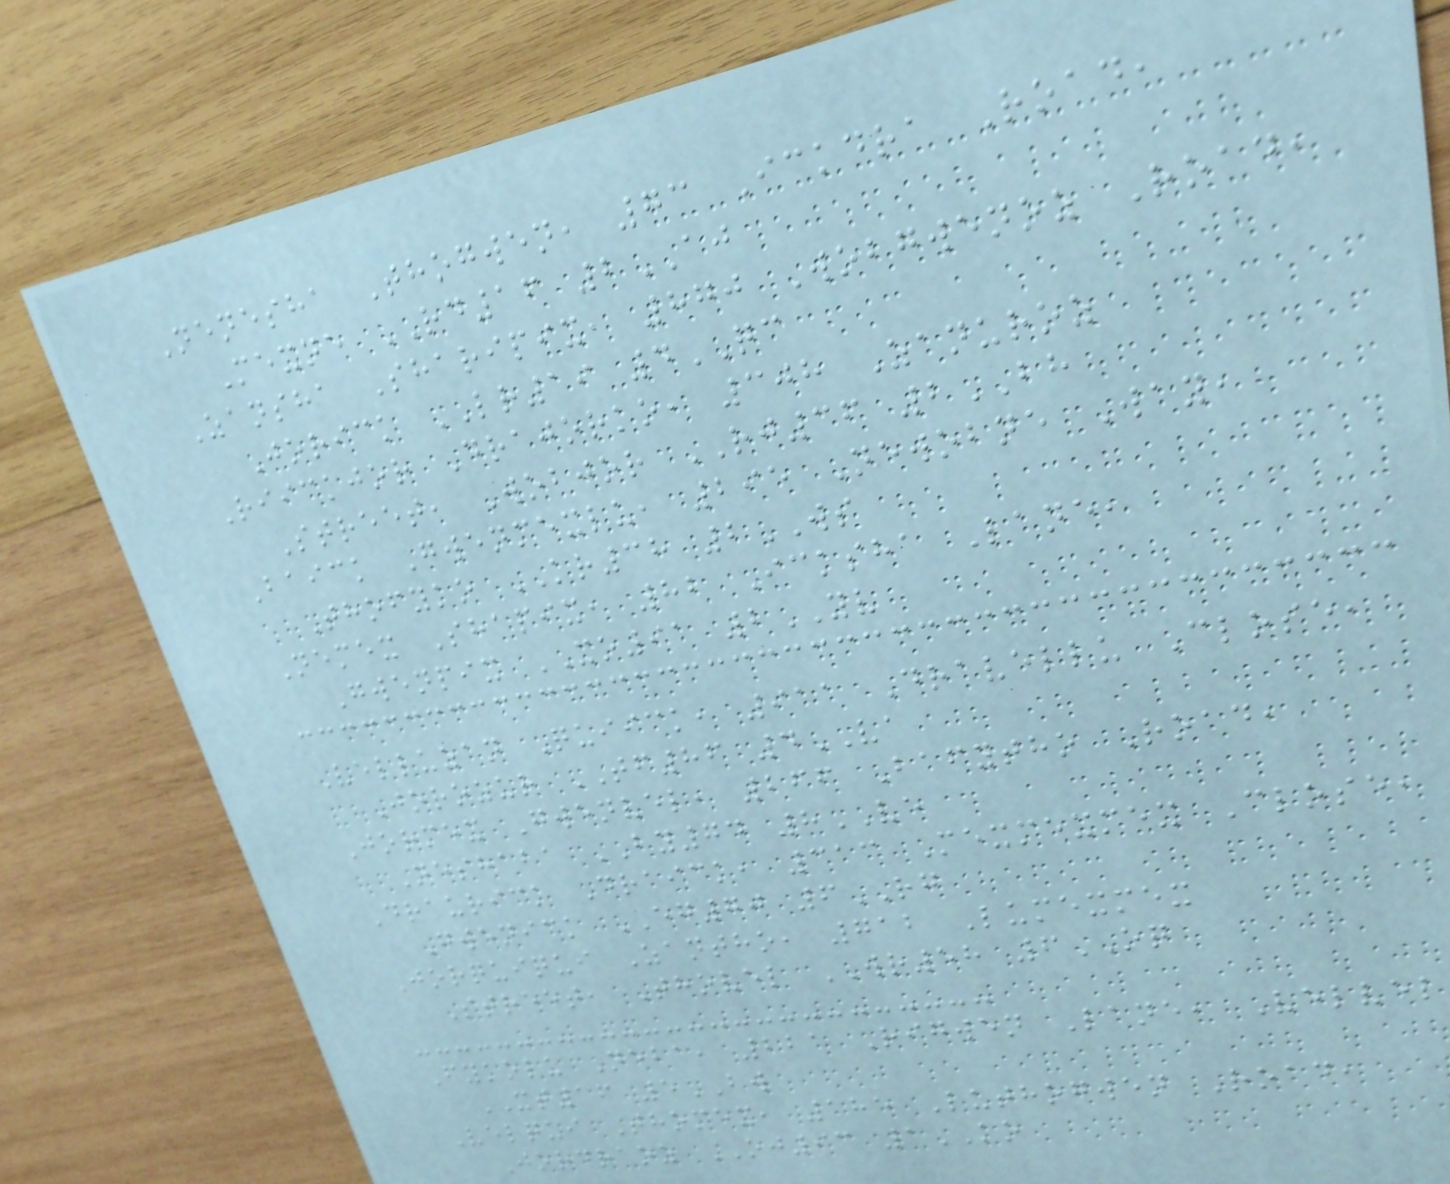Nenesha Thogwen, 73 Ickdra Road,
Mexne RD16 2AJ
Zansha Sharipix, 870 Wobgwenoz Road,
Jorick LR19 4QC
Riickjor Drajorko, 308 Zanuroz
Street, Wobjor RJ36 2BH
Baick Gwenmexlu, 295 Newobne Way,
Thofyko KR38 2WS
Nemex Shapix, 82 Icksha Lane,
Gwenpix XO91 2YV
Velluzan Quiick, 911 Dravellu Close,
Jorozur TF86 4VA
Jormex Gwenvel, 266 Bafytho Road,
Neshaba BY74 8VE
Draurick Draick, 313 Mexmexmex Close,
Gwenick EG70 6RG
Jorquiqui Zantho, 712 Lumexmex
Street, Thovel WR58 6OQ
Fykolu Neba, 221 Rigwen Lane, Velvel
XT16 5BW
Velqui Thomex, 185 Luthogwen Road,
Jordraoz OJ93 1KO
